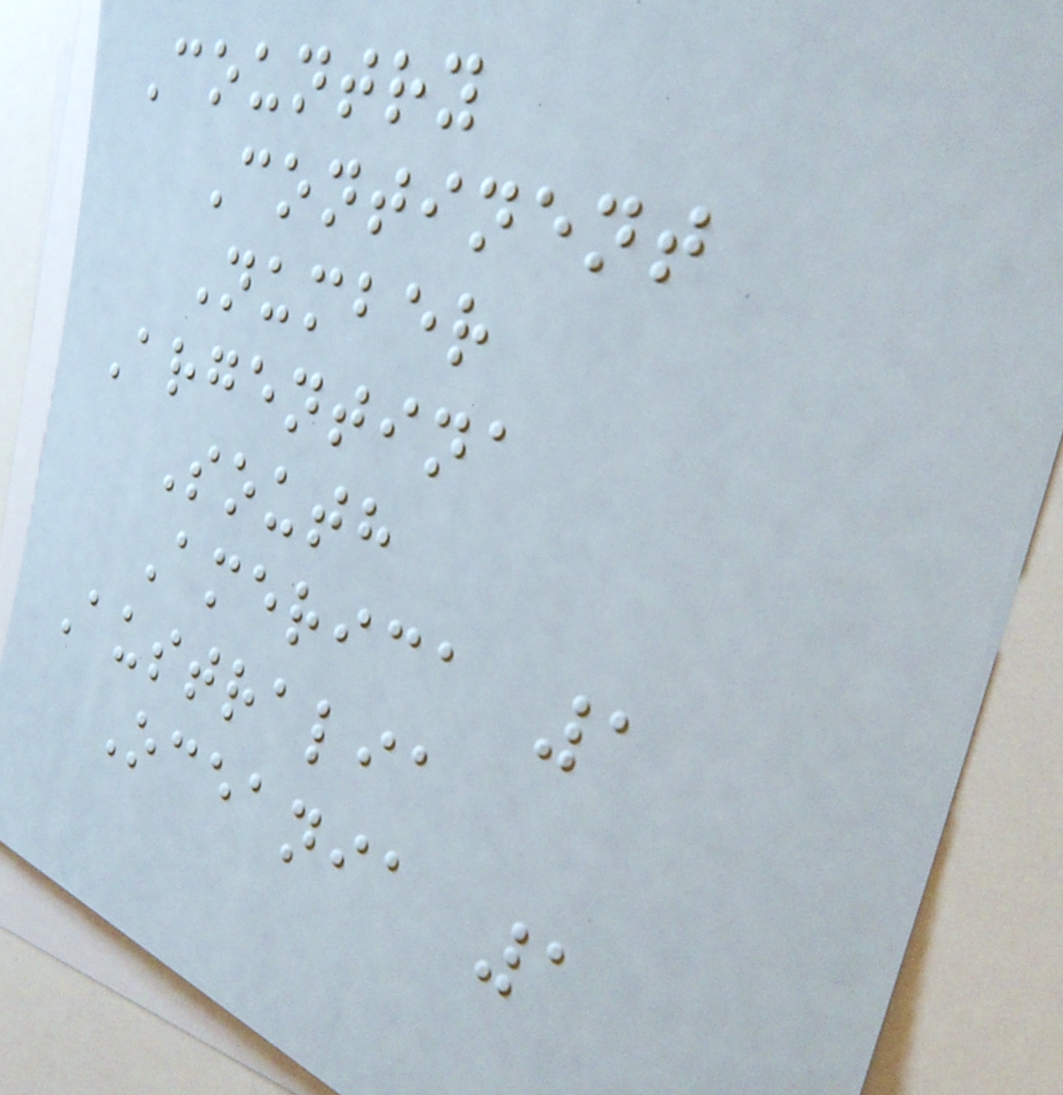Country
Continent
Number
Argentina
South
America 1
Australia
Oceania 1
